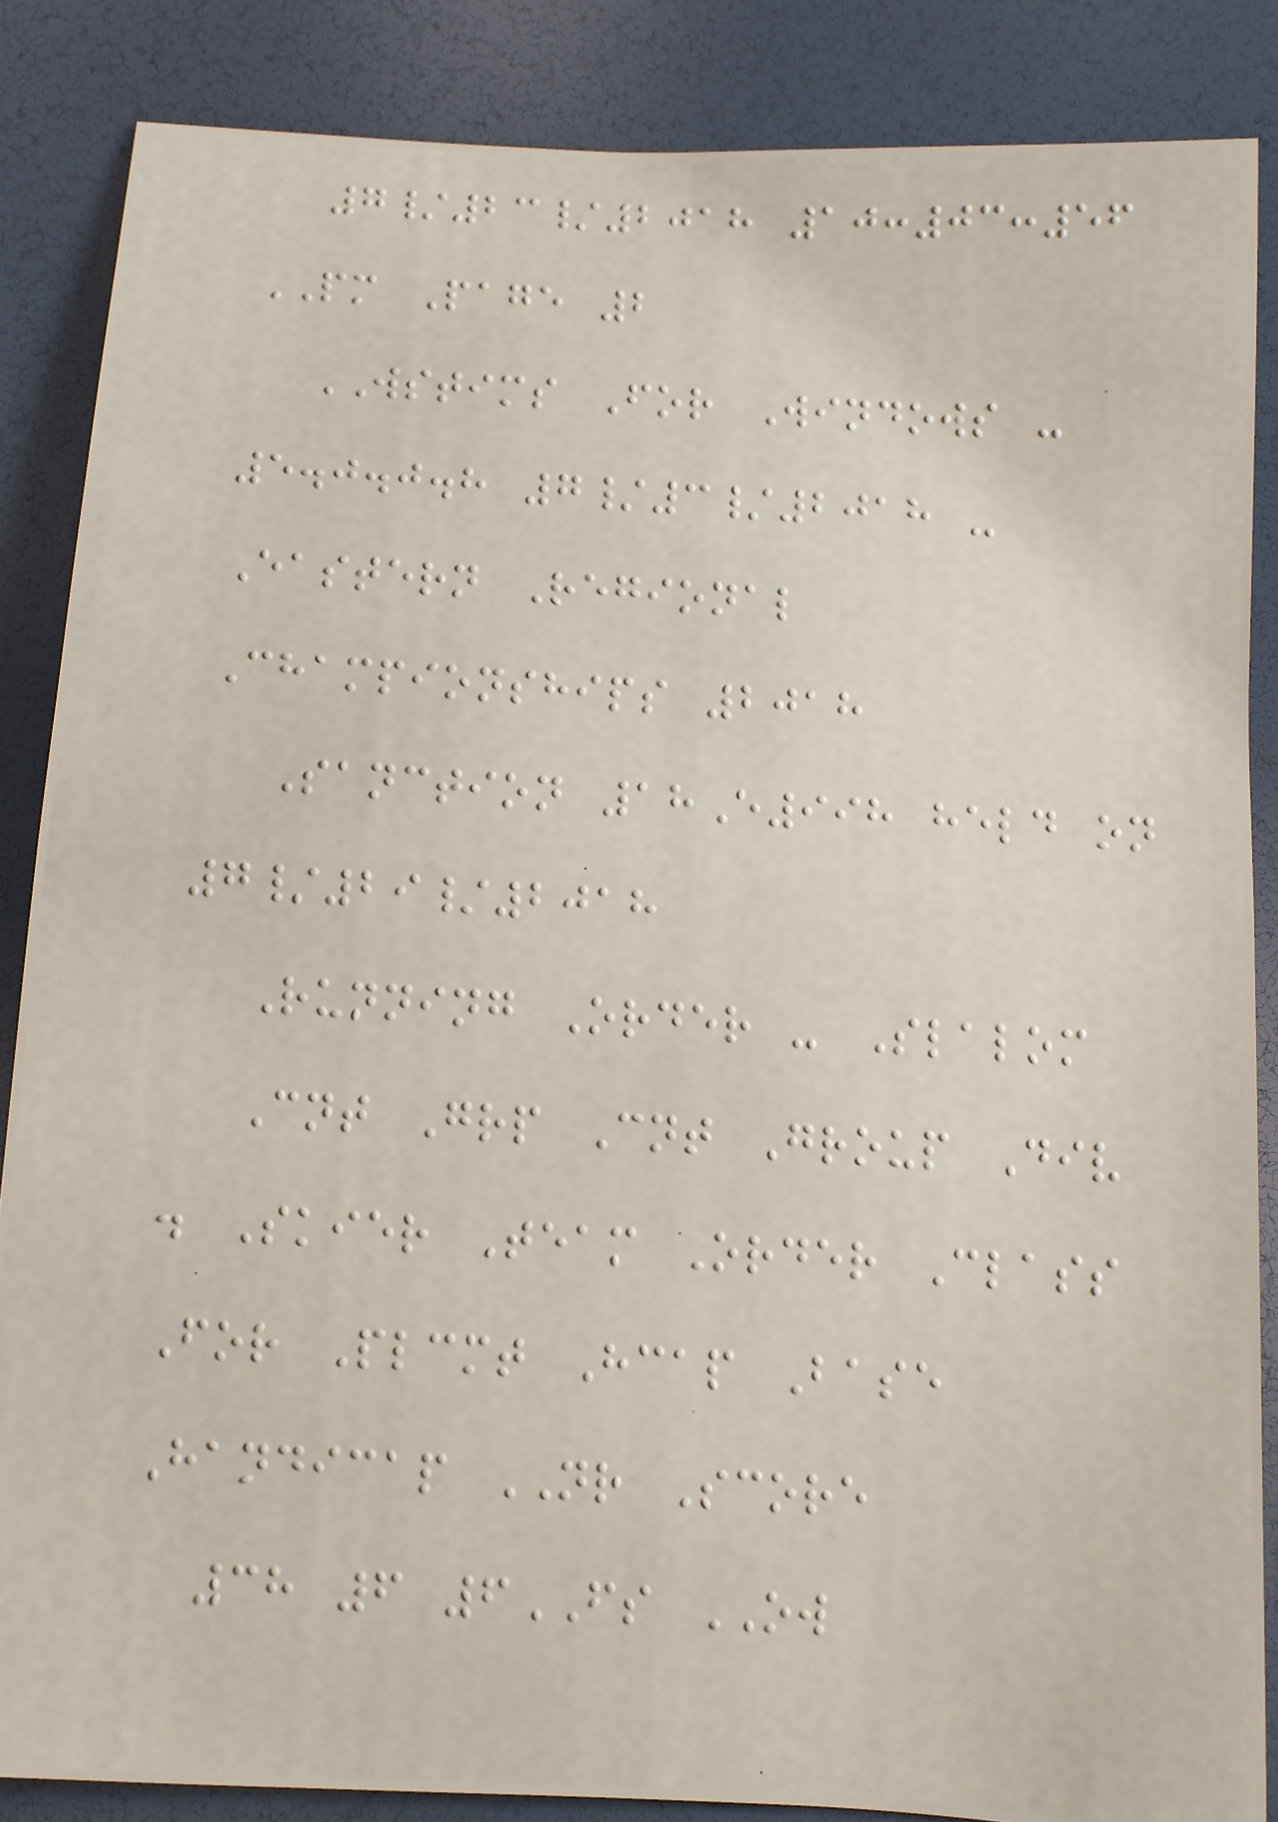7/23/2018 10:03:56
PM Page 2
WSTIMS For Windows -
5.0.0.8 7/3/2018 -
Eastern Regional
Championships 2018
Sanction 18E998 held on
7/29/2018
Running Order - Slalom
Cnt Grp Cnt Group Div
. Skier Team Order Class
For Plcmt Hcap Base
Handicap NR Score
38 6 6FS OW
